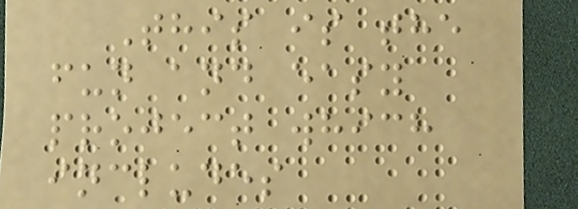This is the
fun and easy
project which
includes
